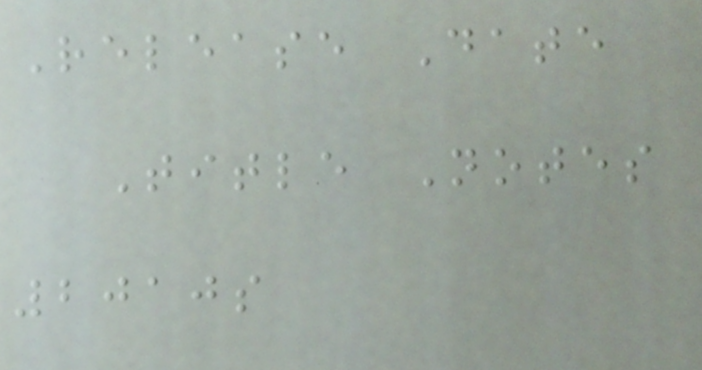Release Date
Title Notes
2010s
